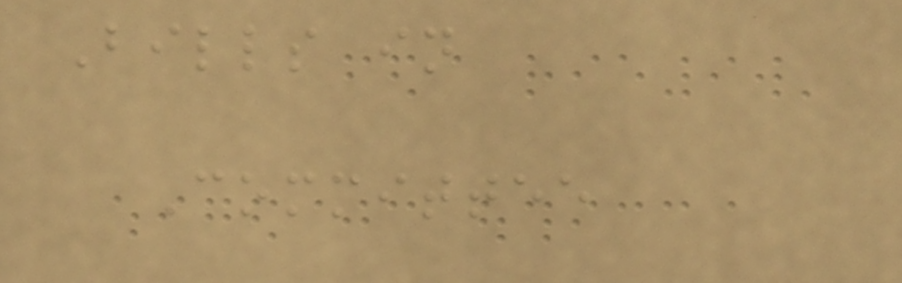Bills in
Committee
